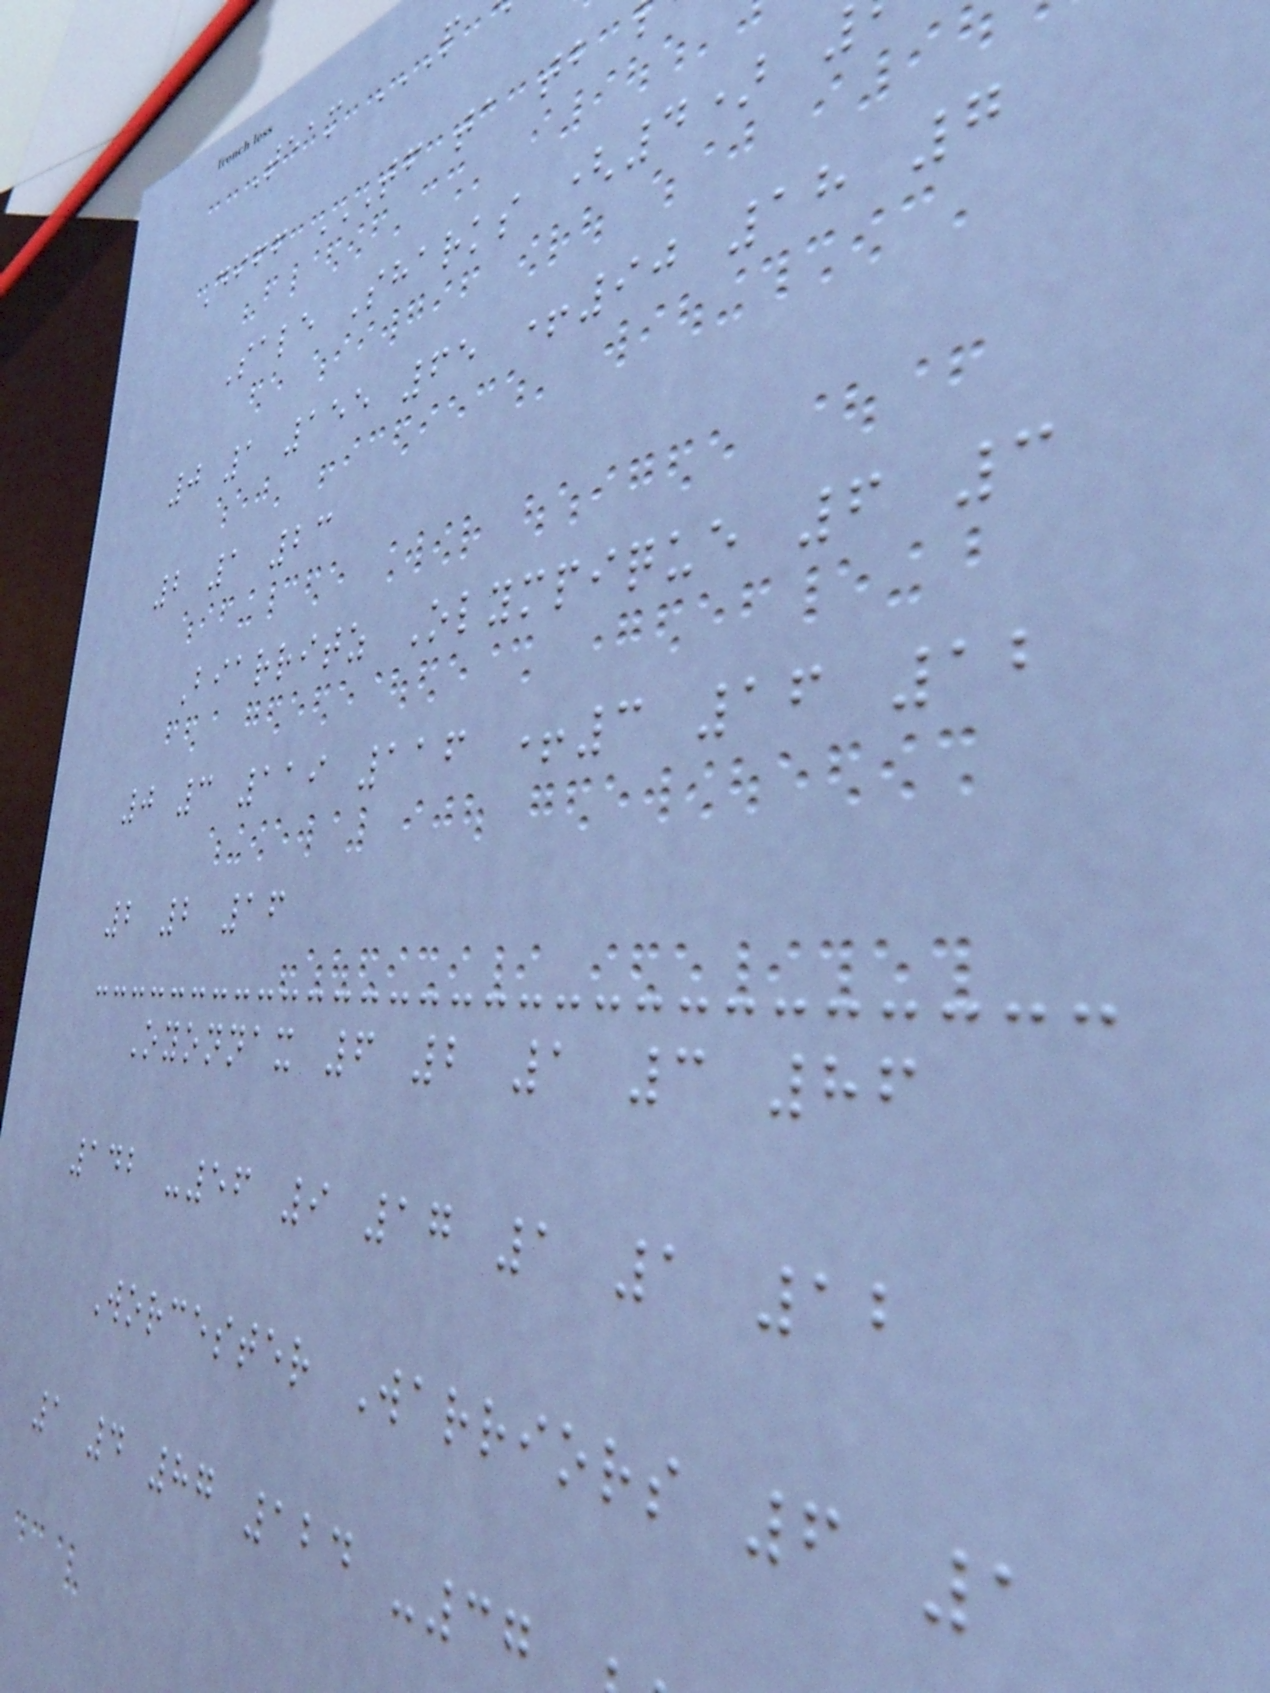Sale Sharks (4)
0 1 155 65 +90 18 7
2 1 23
Biarritz Olympique 6 3
0 3 119 116 +3 16 12
2 2 16
Oyonnax 6 2 1 3 86
142 -56 9 17 1 1 12
Worcester Warriors 6 1
1 4 87 124 -37
